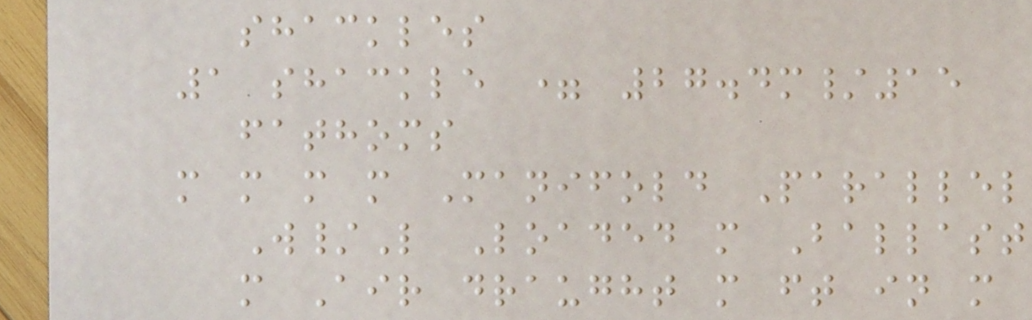shackles
1 shackle = 27.4m/15
fathoms
m m m m Manifold Parallel
W/L Loaded m Ballast
m Air draught m ft in m
